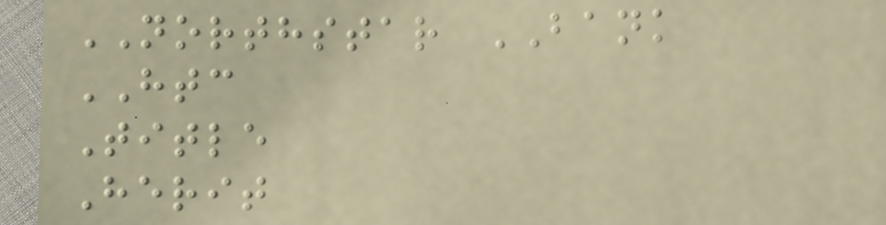NORTHSTAR BANK
HTC
Title
Herit
